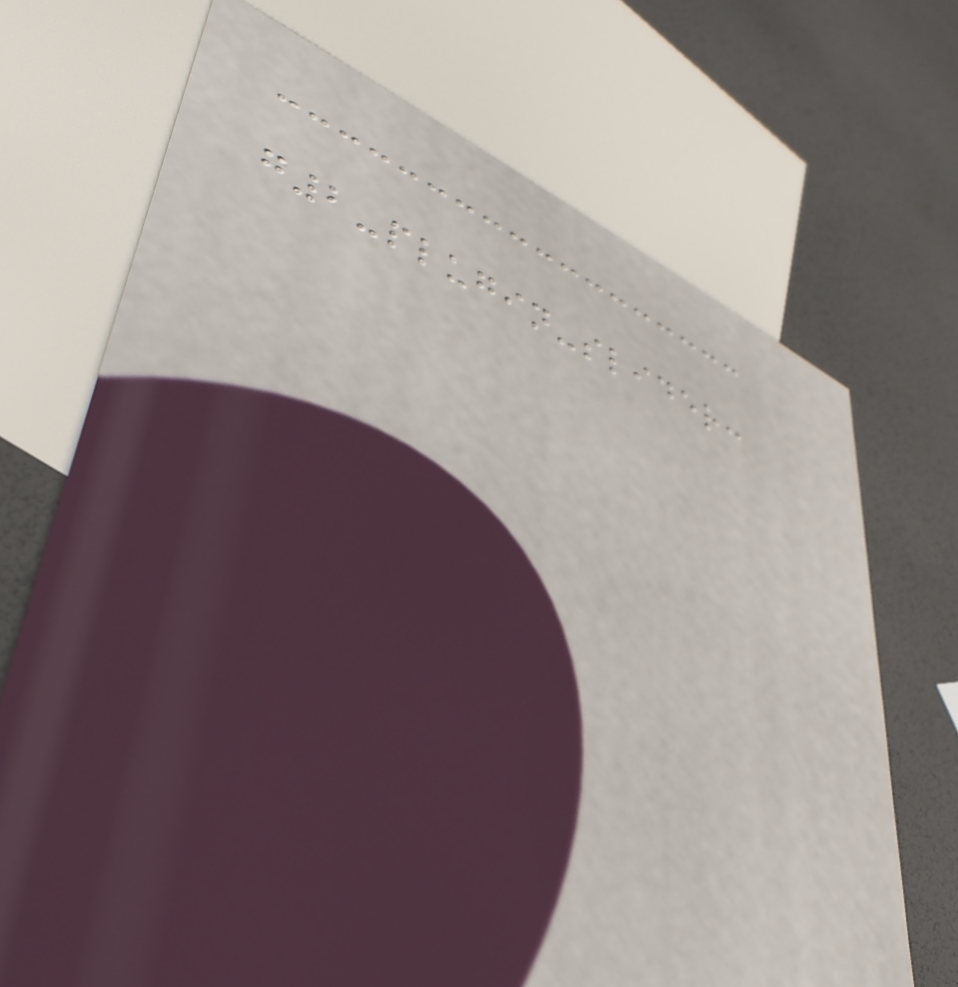g2-plugin-slider:
